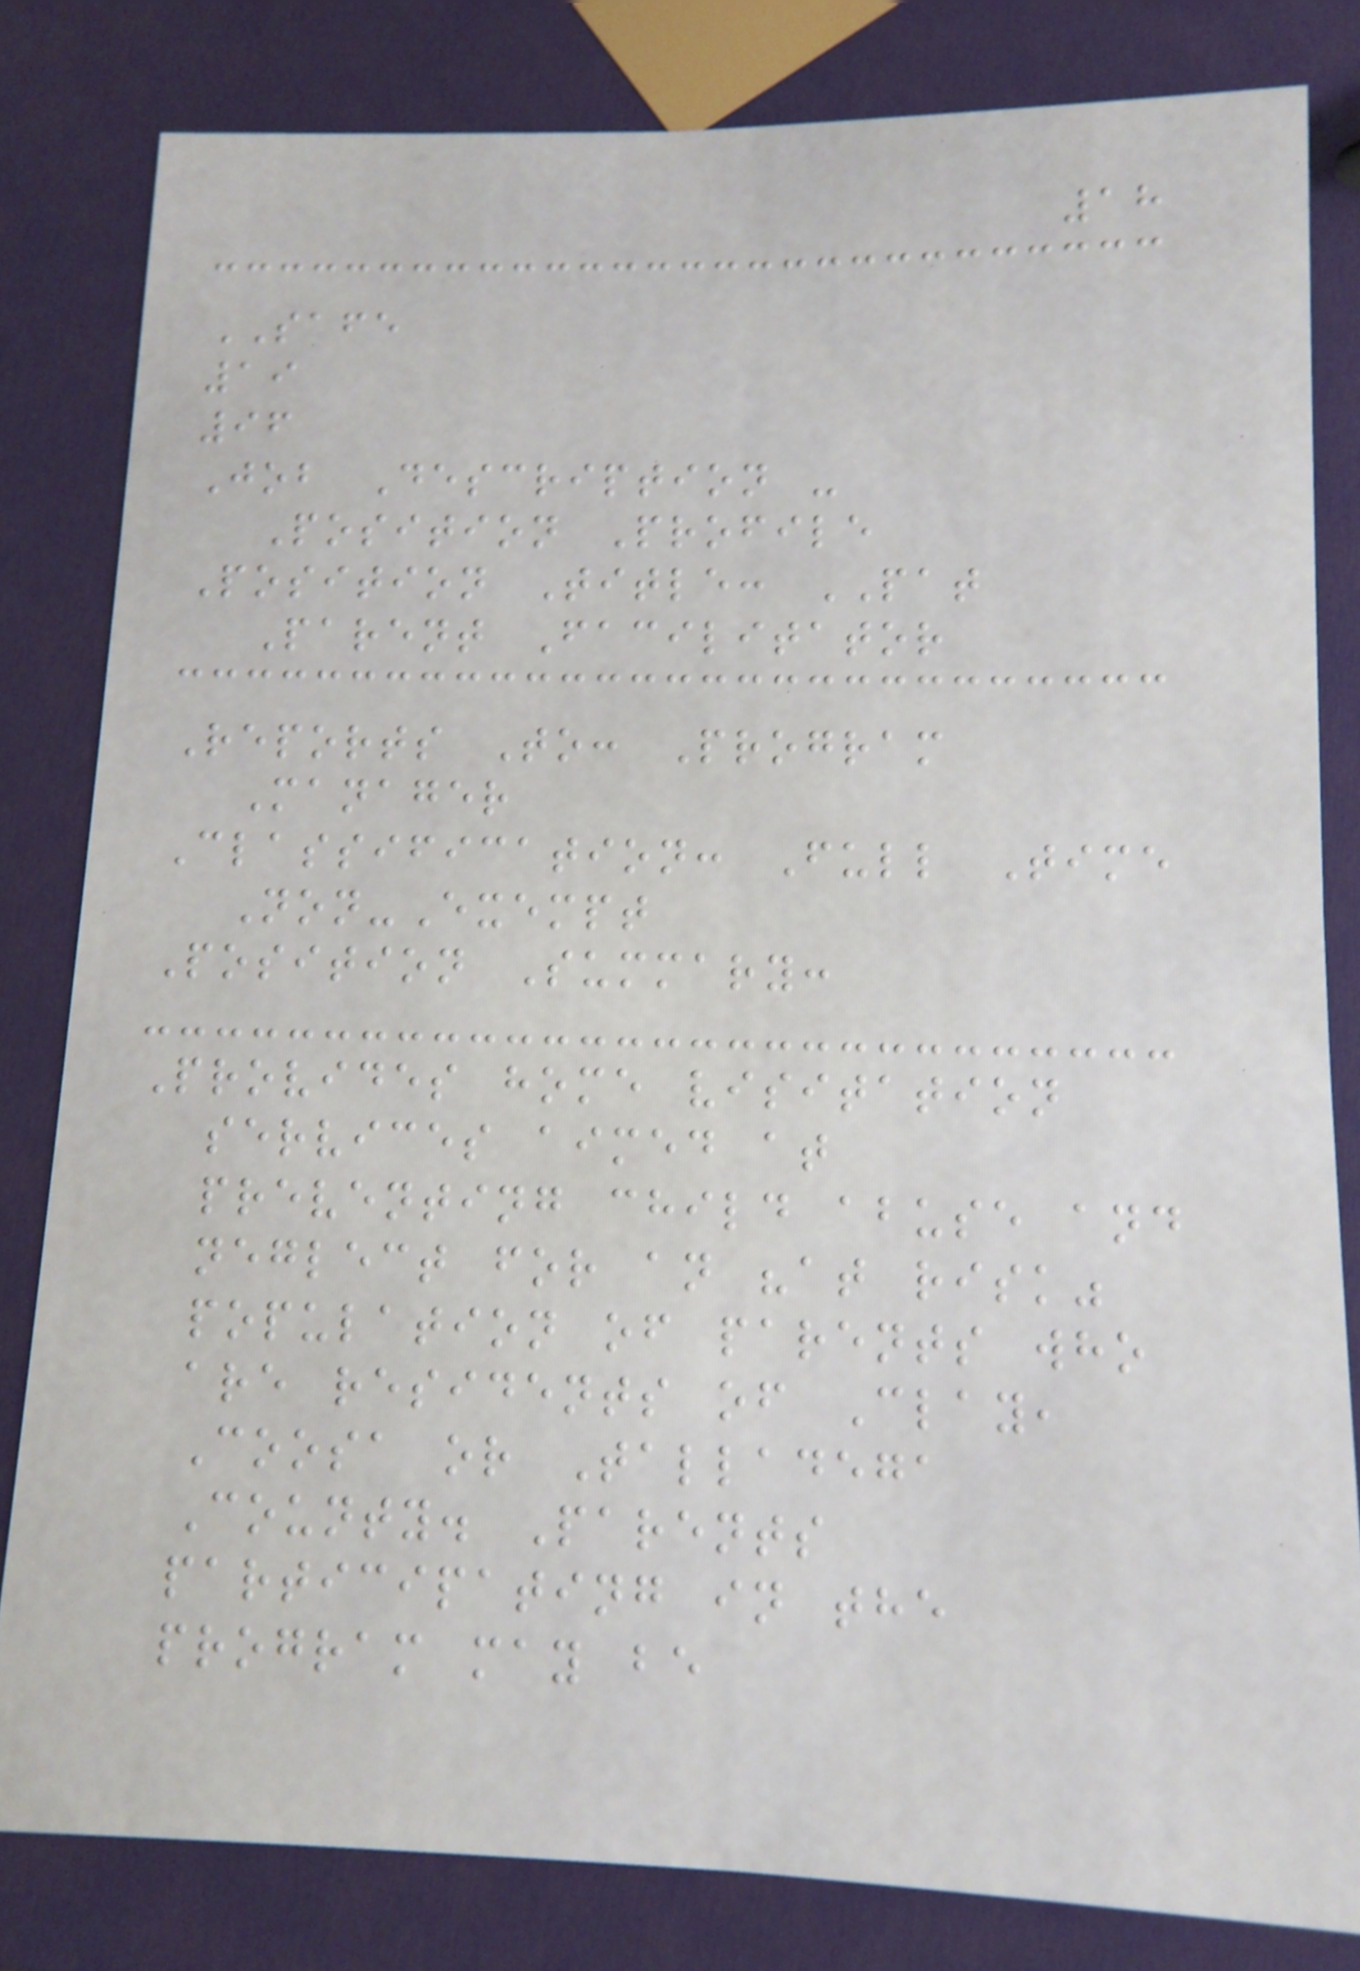18
SAFE
19
96
Job Description -
Position Profile
Position Title: PAT
Parent Facilitator
Reports To: Program
Manager
Classification: Full Time
Non-Exempt
Position Summary:
Provides home visitation
services aimed at
preventing child abuse and
neglect for an "at risk"
population of parents who
are residents of Clay,
Coosa or Talladega
County. Parents
participating in the
program may be
